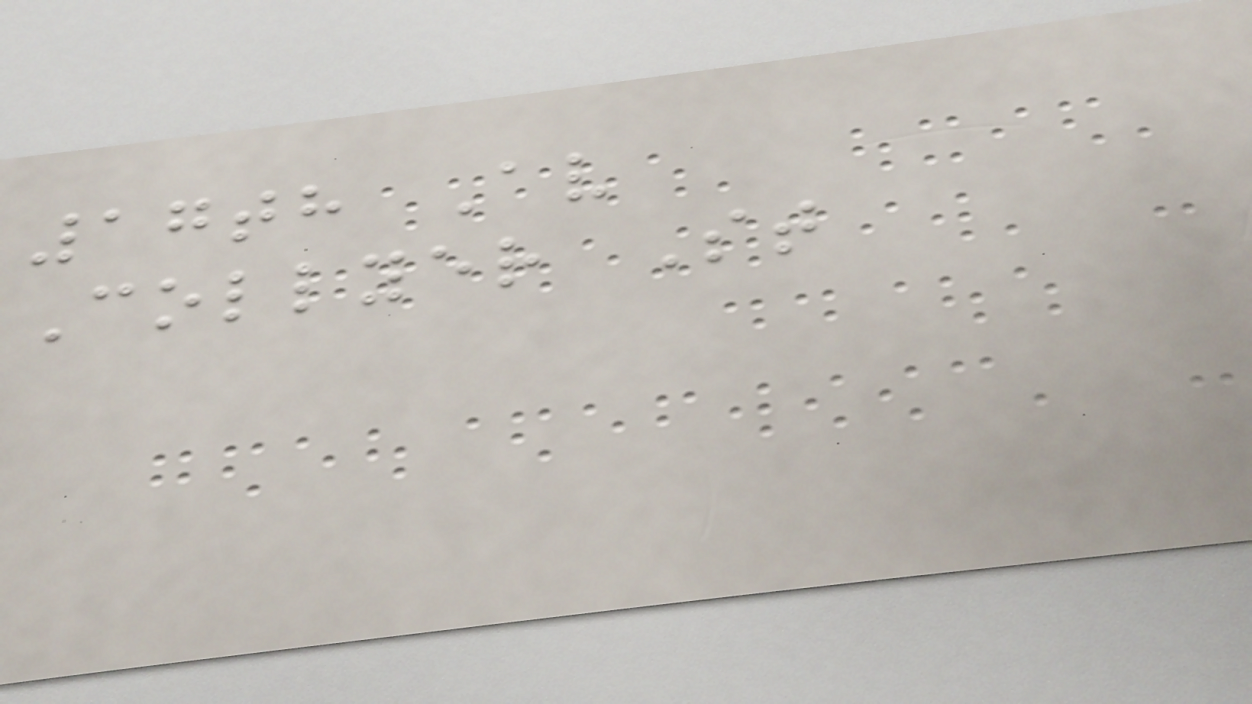17th Av
Collyer St
